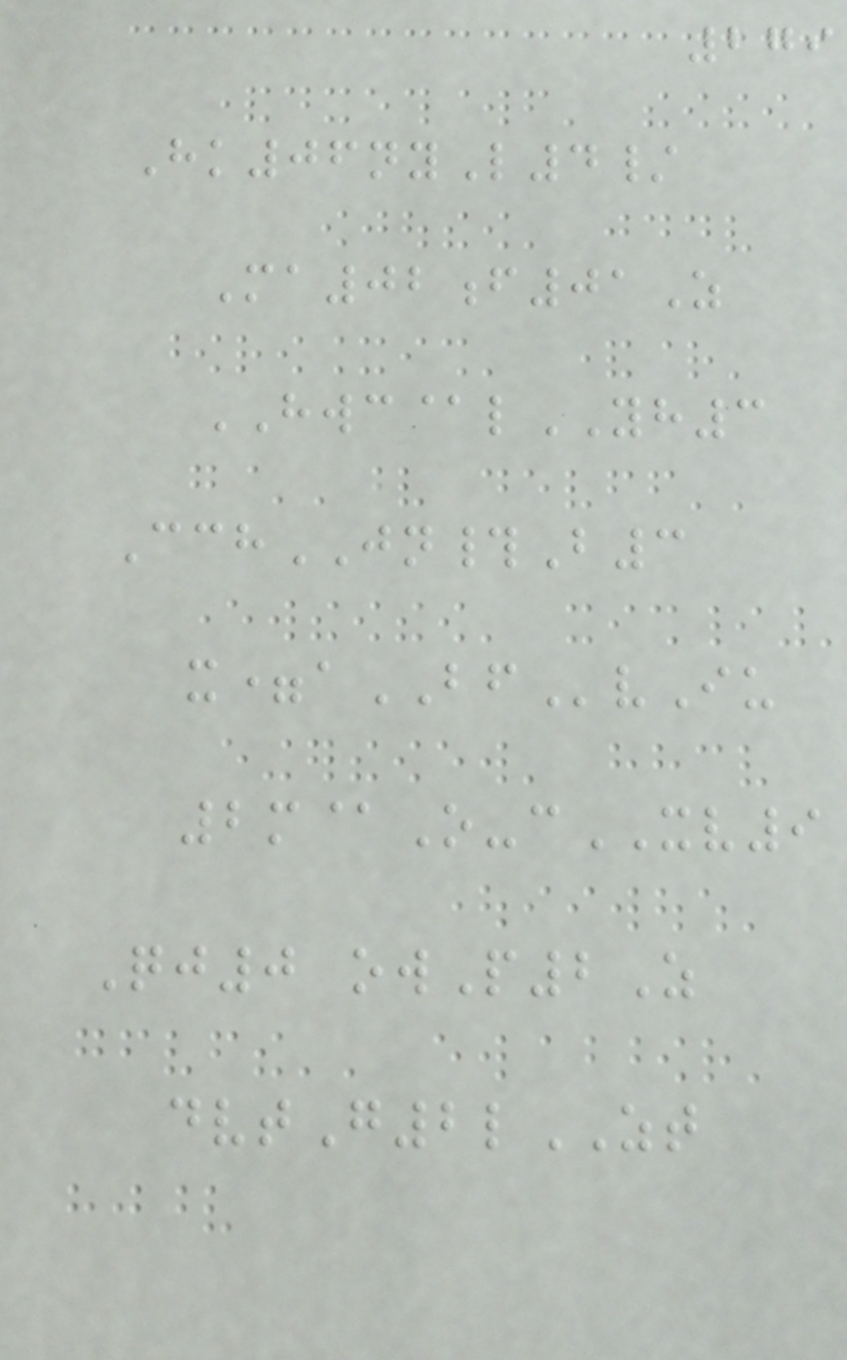279
Hk06nyL4/
Ma02f01Z
HWC@lYH3
CchJN#B3
x=aBFvIu
2m@O-cXV9
Qj0 owP2Z
dvtG2lZT
